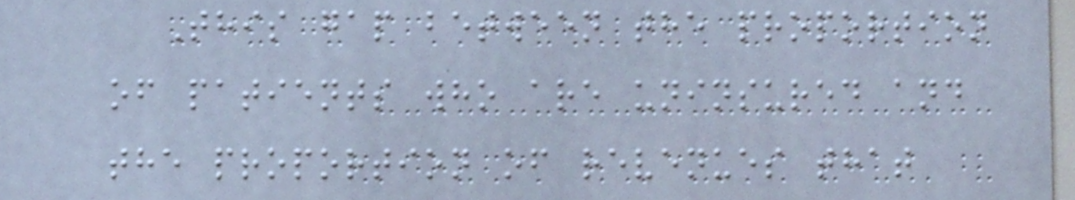This gap between the proportion
of patients who are uninsured and
the proportion of revenues that
